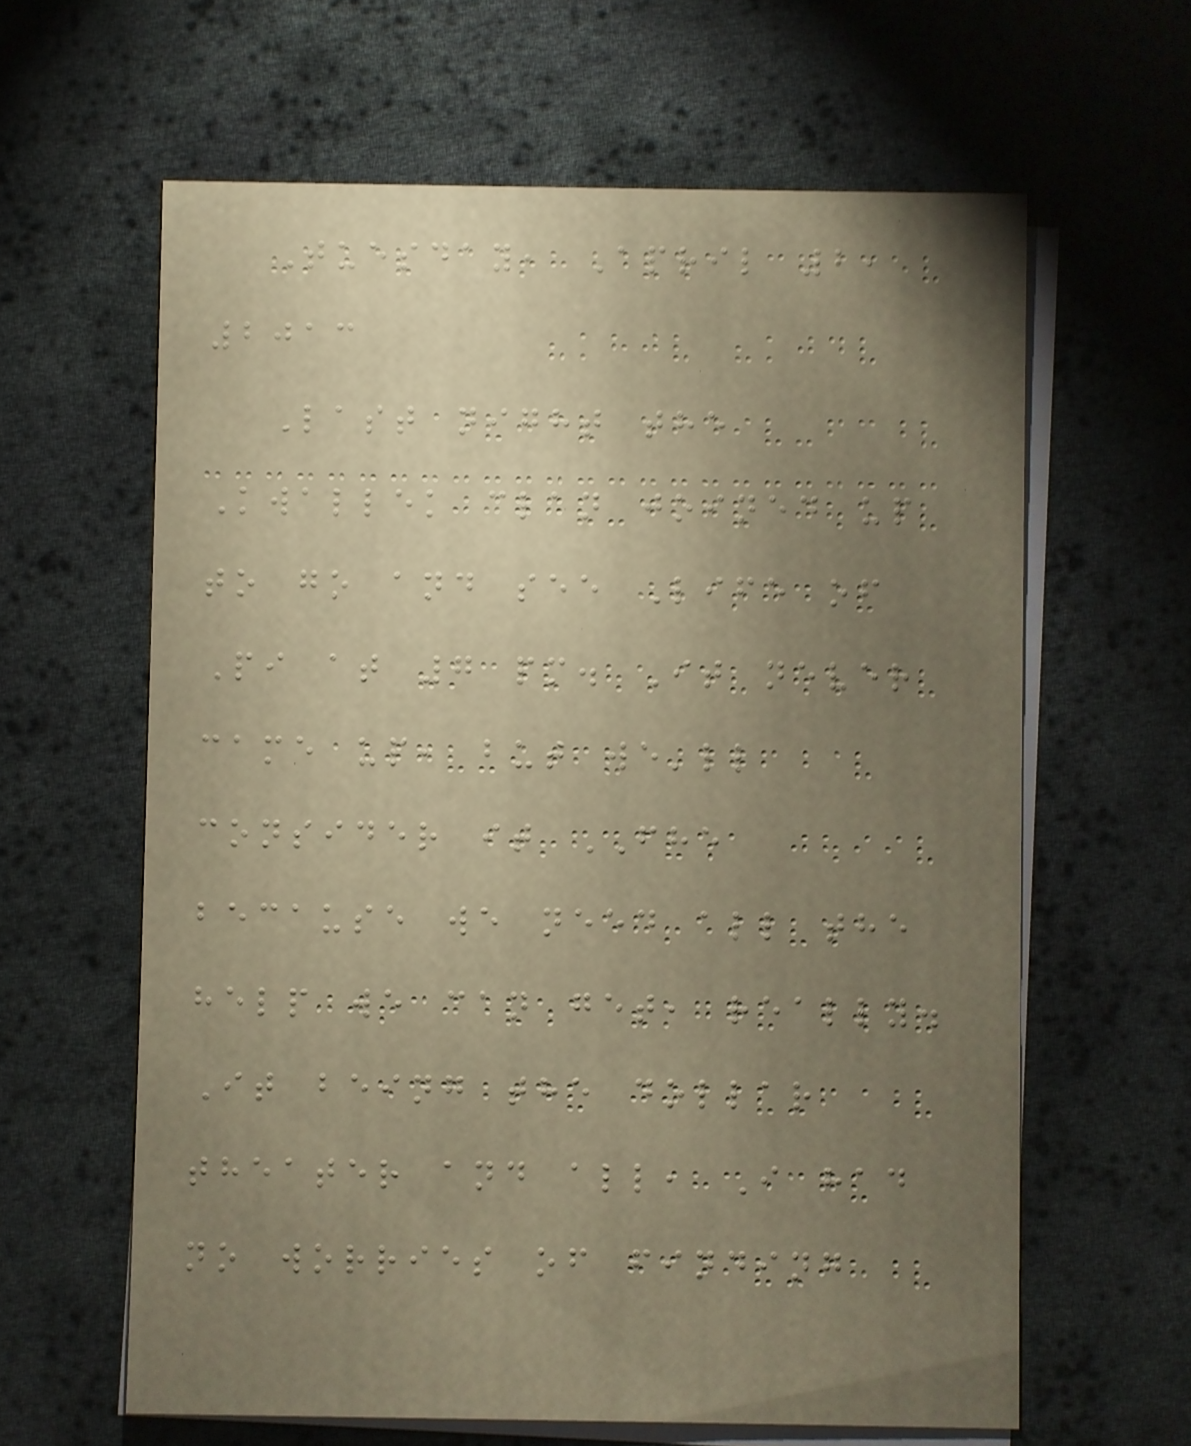Tuesday, April 2,
2013
Last night the
Kwallek clan joined up
to go and see Life of
Pi at 7 pm. It never
came up, but we'll
consider it FHE
because we need all the
help we can get, really.
It being the dollar
theater and all, I had
no worries of finding
